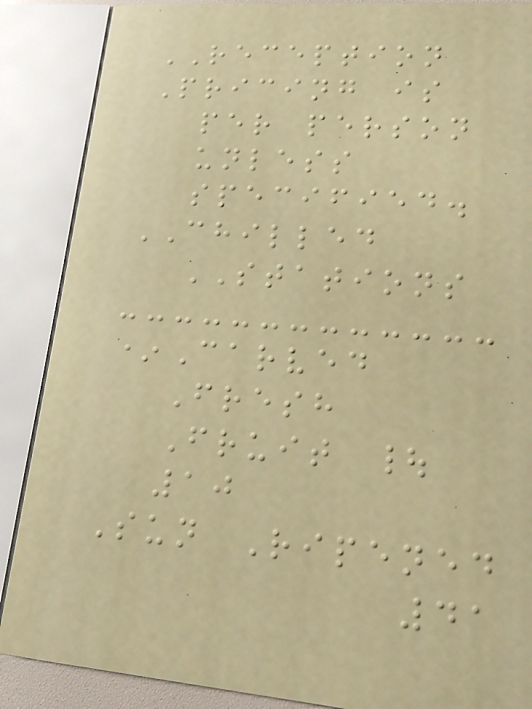RECEPTION
Pricing is
per person
unless
specified.
CHILLED
STATIONS
*Carved
Fresh
Fruit |
10
Sun Ripened
41
